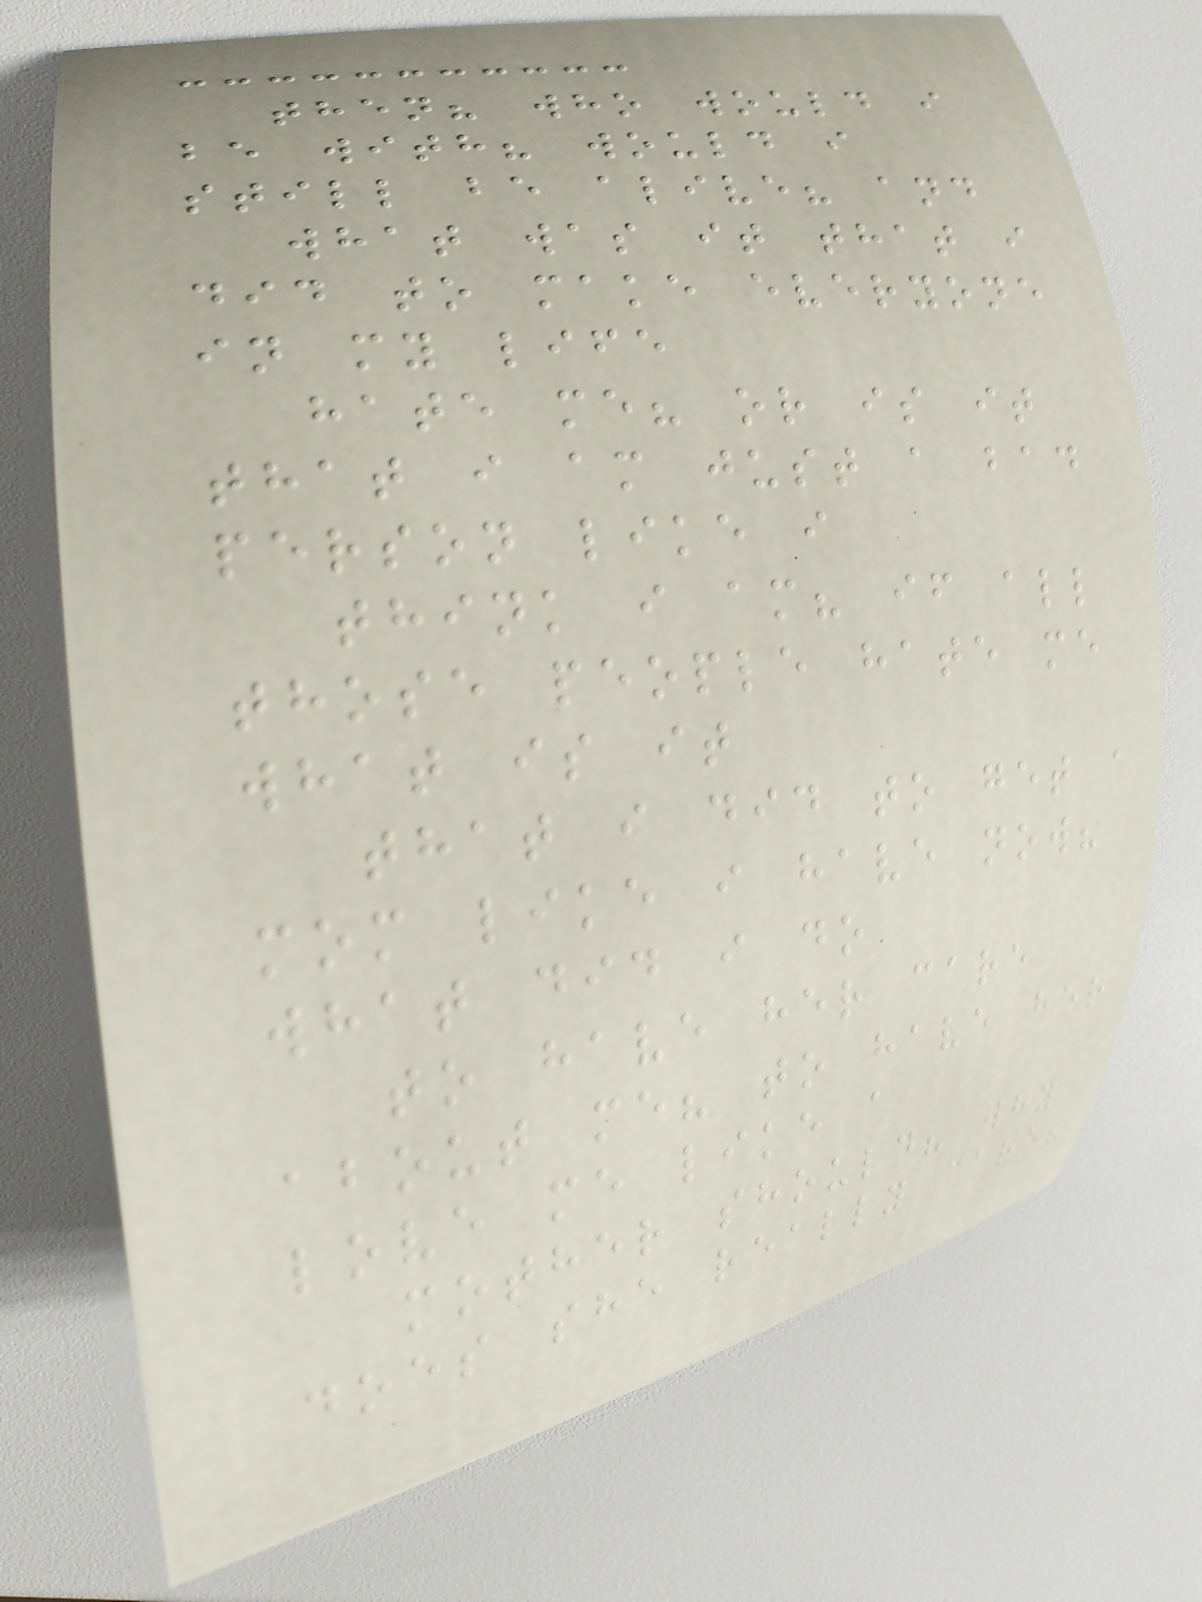then? who would i
be with? would i
still be alive? and
what was it that i
did to make everyone
in my life
hate me? or is it
that i am just a bad
person like i
think i am? if all
those people hate me
what is it
that i did to get a
mom like i have now?
what did i do
to have her care
about me? to have her
love me like a
mother should? why
does she really care?
